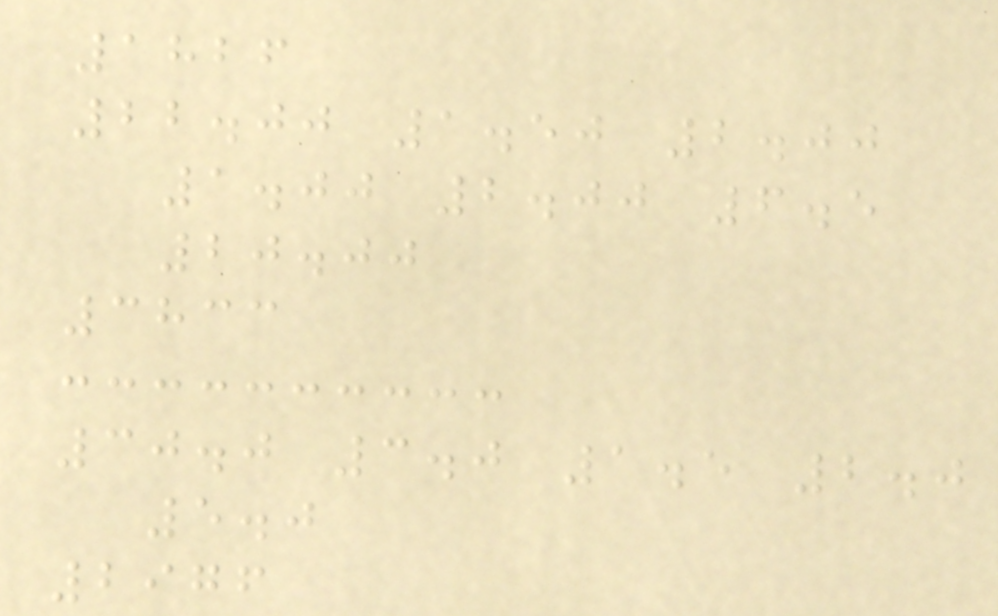1826
22.00 1.50 2.00
1.00 2.00 6.5
20.00
3833
30.0 3.0 1.5 2.0
5.0
2976
